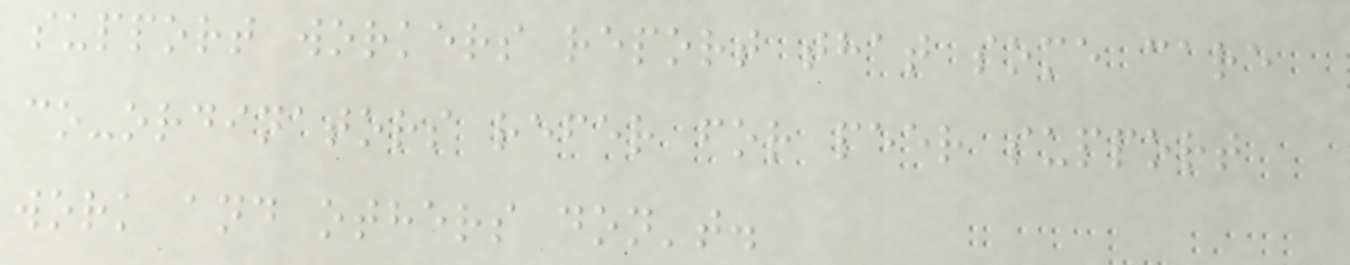support workers report that some care
co-ordinators refer for peer support
work and others don't.
